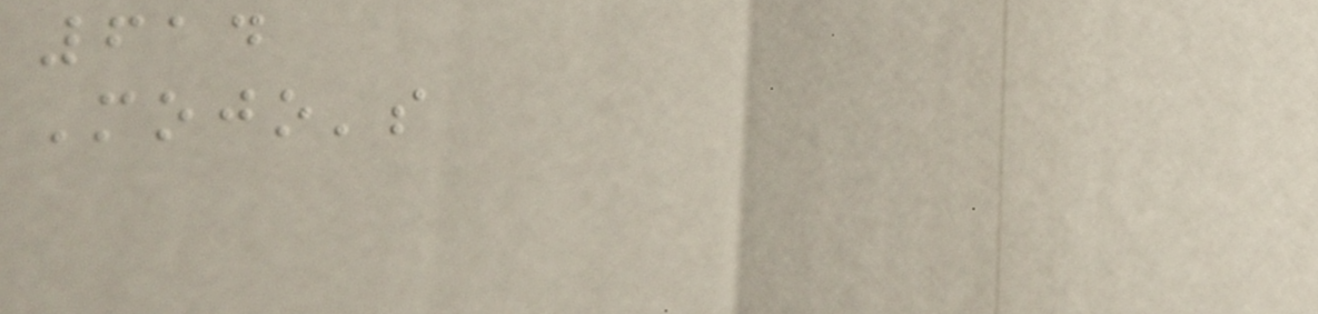614
Mojo's
